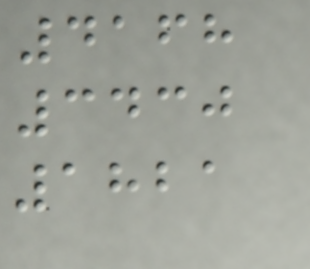4168
3430
1821
